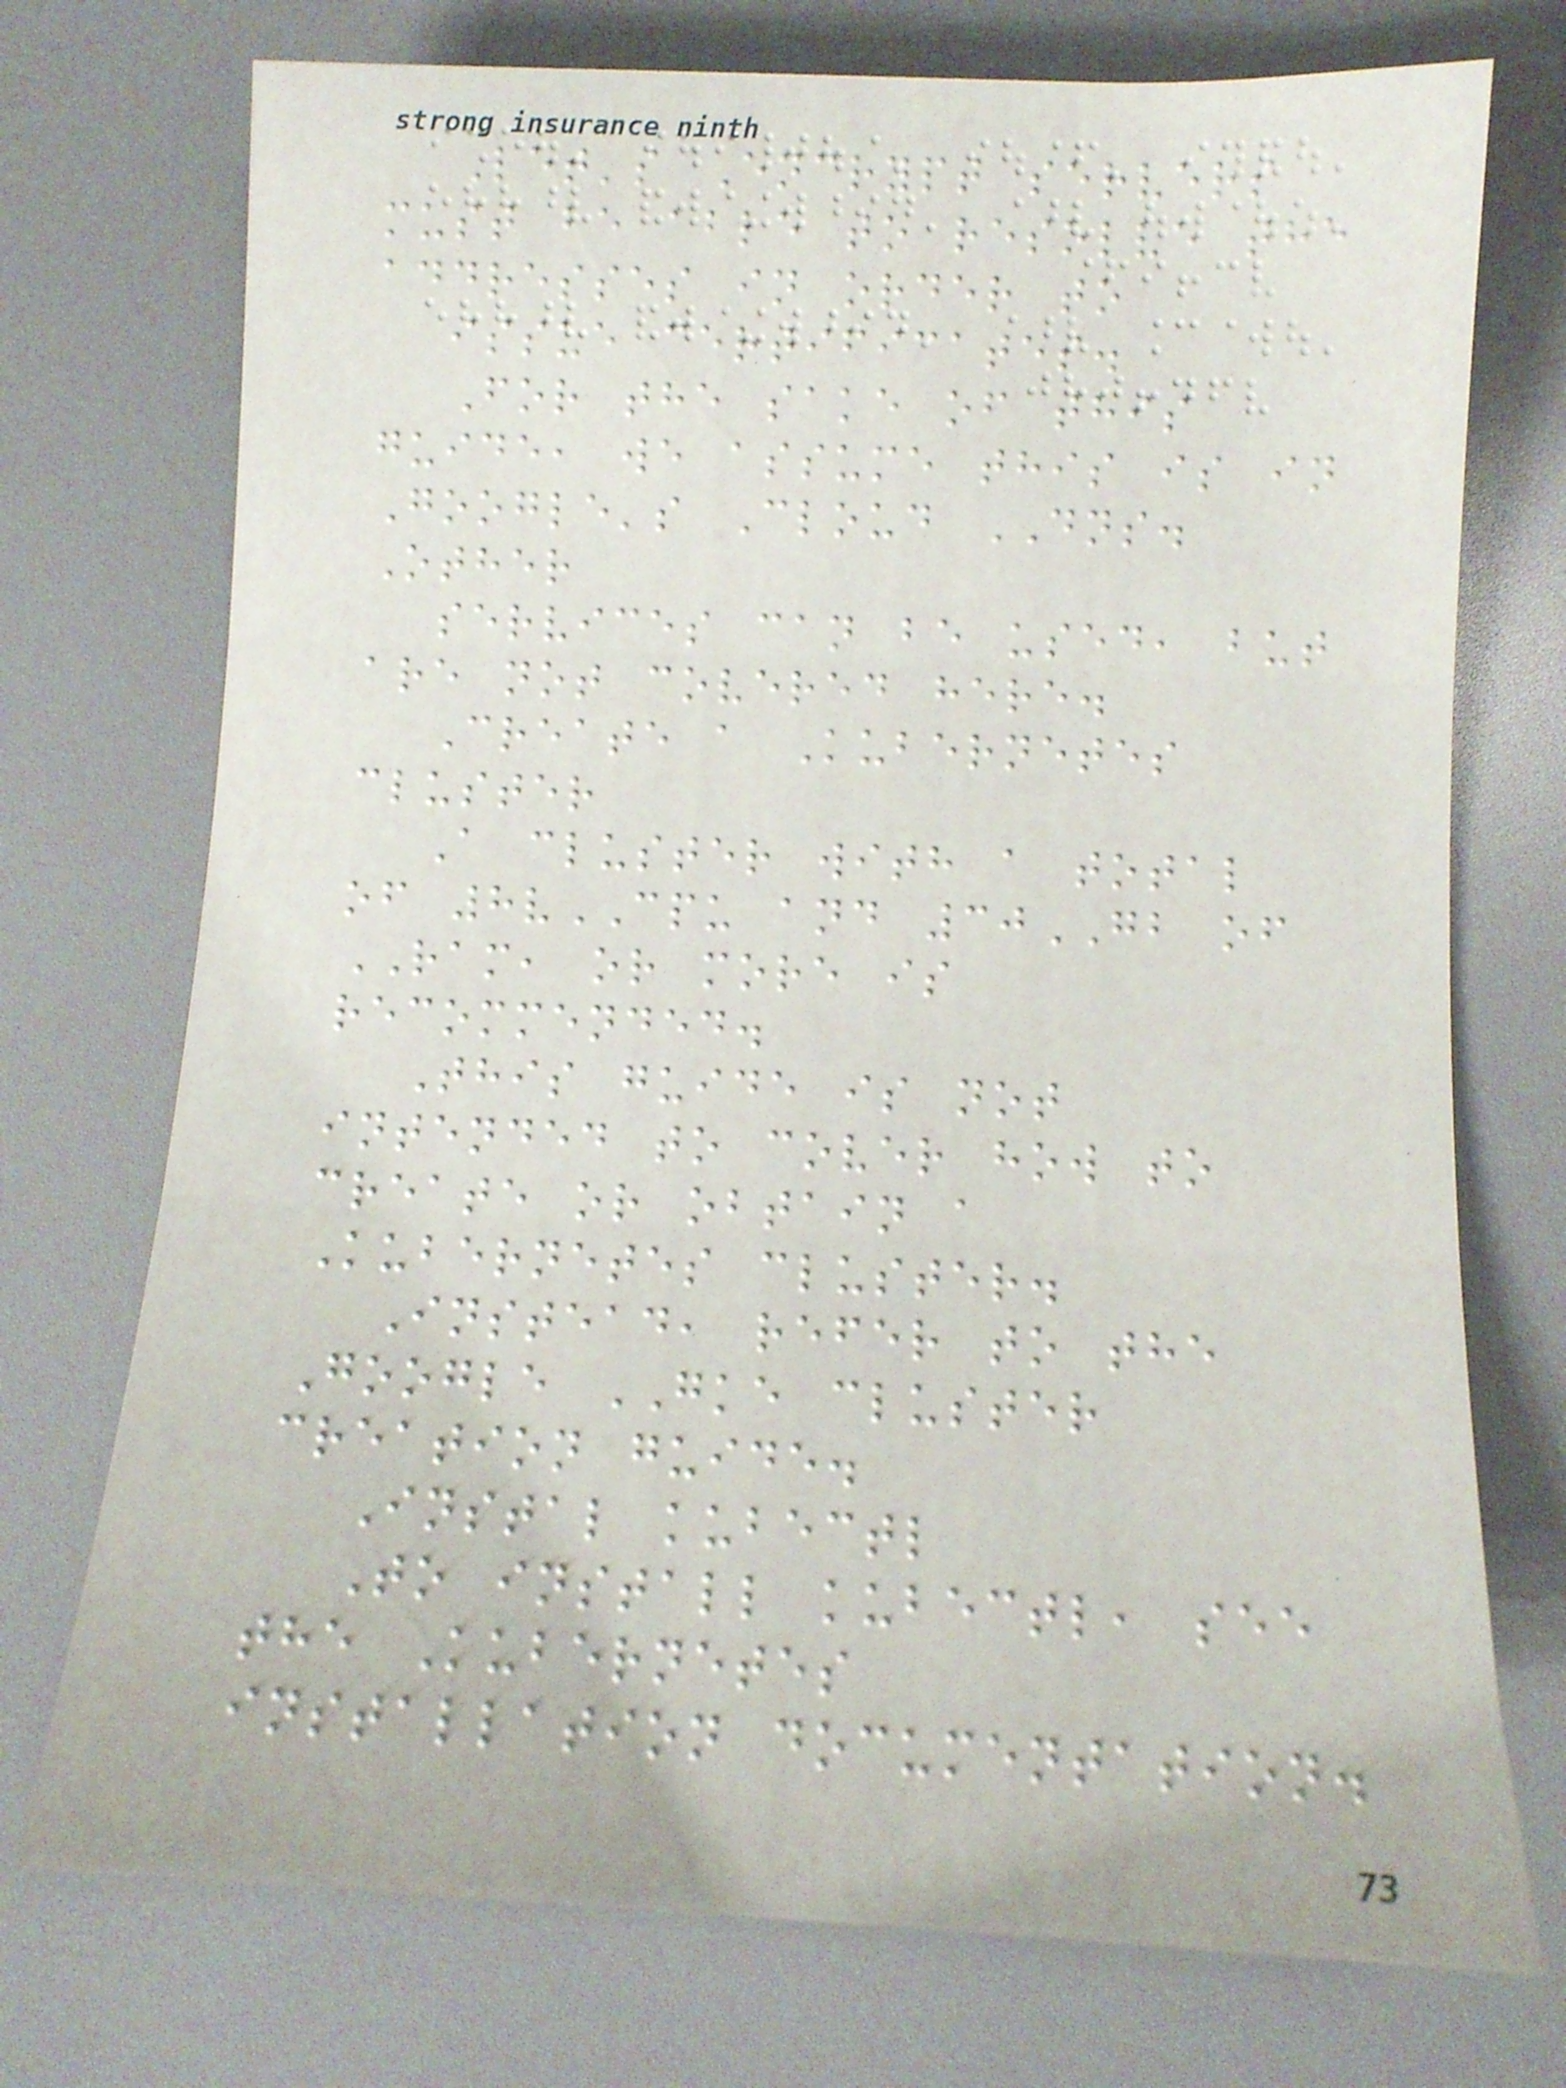Let's Encrypt servers
must be able to resolve the
addresses in order to
issue certificates.
For the sake of this
guide, we assume this is in
Google's Cloud DNS.
Other
services can be used, but
are not covered here.
Create a Kubernetes
cluster
A cluster with a total
of 8vCPU and 30GB of
RAM, or more is
recommended.
This guide is not
intended to cover how to
create or obtain a
Kubernetes cluster.
Instead, refer to the
Google GKE cluster
creation guide.
Instal kubectl
To install kubectl, see
the Kubernetes
installation documentation.
